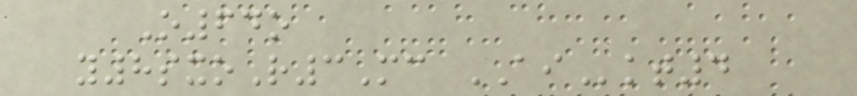O64o
y8sxoR3Mc AIkt4
